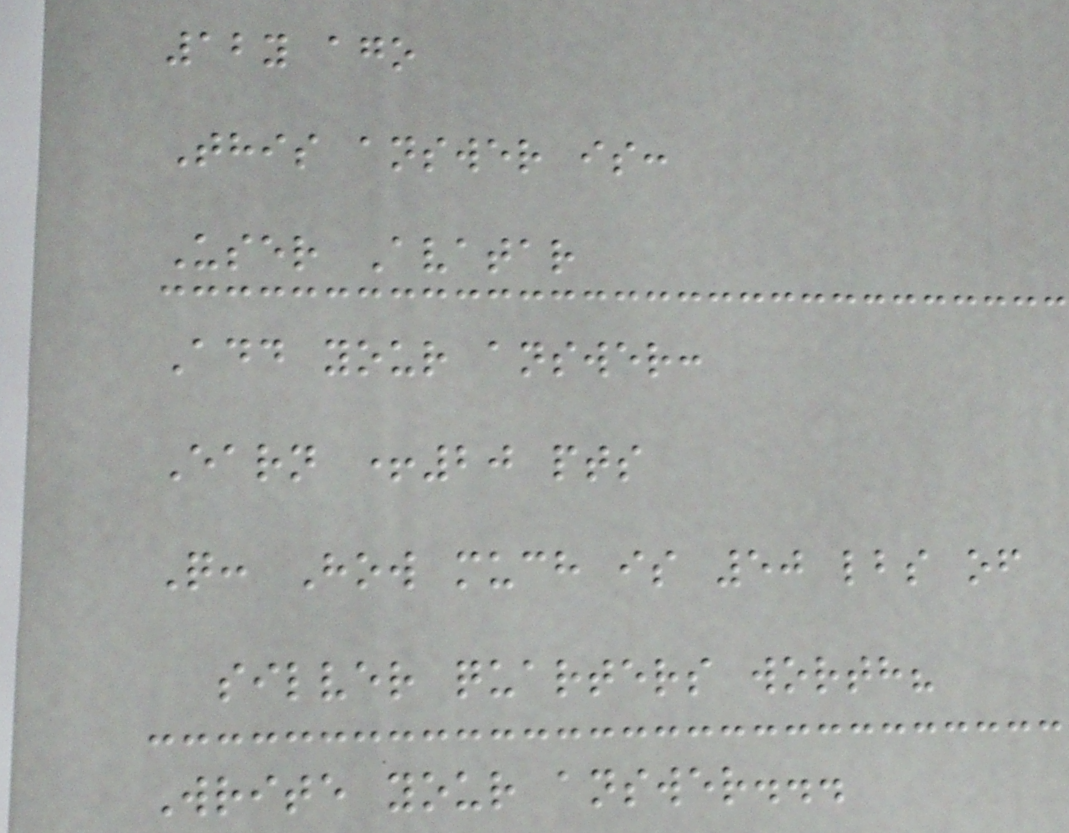12y ago
This answer is:
User Avatar
Add your answer:
Earn +20 pts
Q: How much is 50 lbs of
silver quarters worth?
Write your answer...
